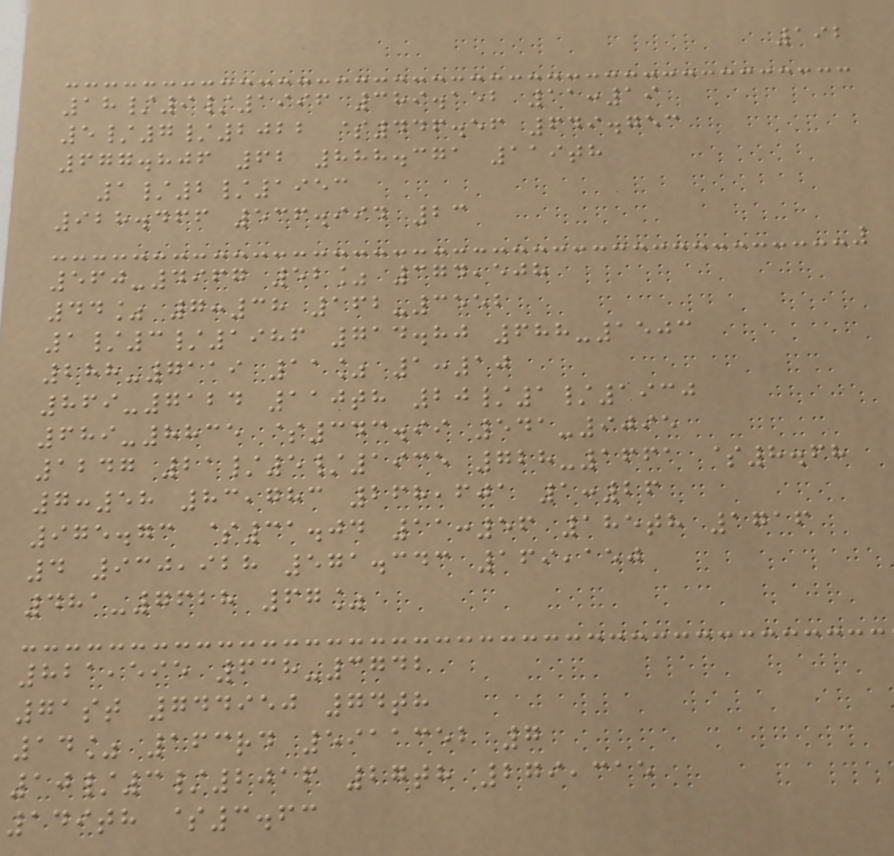192
18/9/1996 389.152 11:19
5/7/2022 $446.56 649.753
677.806 62 888.371 119th
1/2/1953
928.466 536.994 23
560-4967 52% 374,508
44% 7:38 162-3552
1/3/1986 714.80 688-1503
288-7119 11% 1:10
869-7124 110th 20/1/1930
689-8835 $343.99 541-9095
1247 21/5/1935 728-1661 $8.68
7:58 83,783 268,601 1:26
975.73 $31.04 11:56 185th 1716
4 930,928 571.343 169,150
481-7628 67%
821,595 638-3742
71st 744950 74th
14% 163rd 5911352 7
10/3/2016 27th 279,315
149th $3.63
